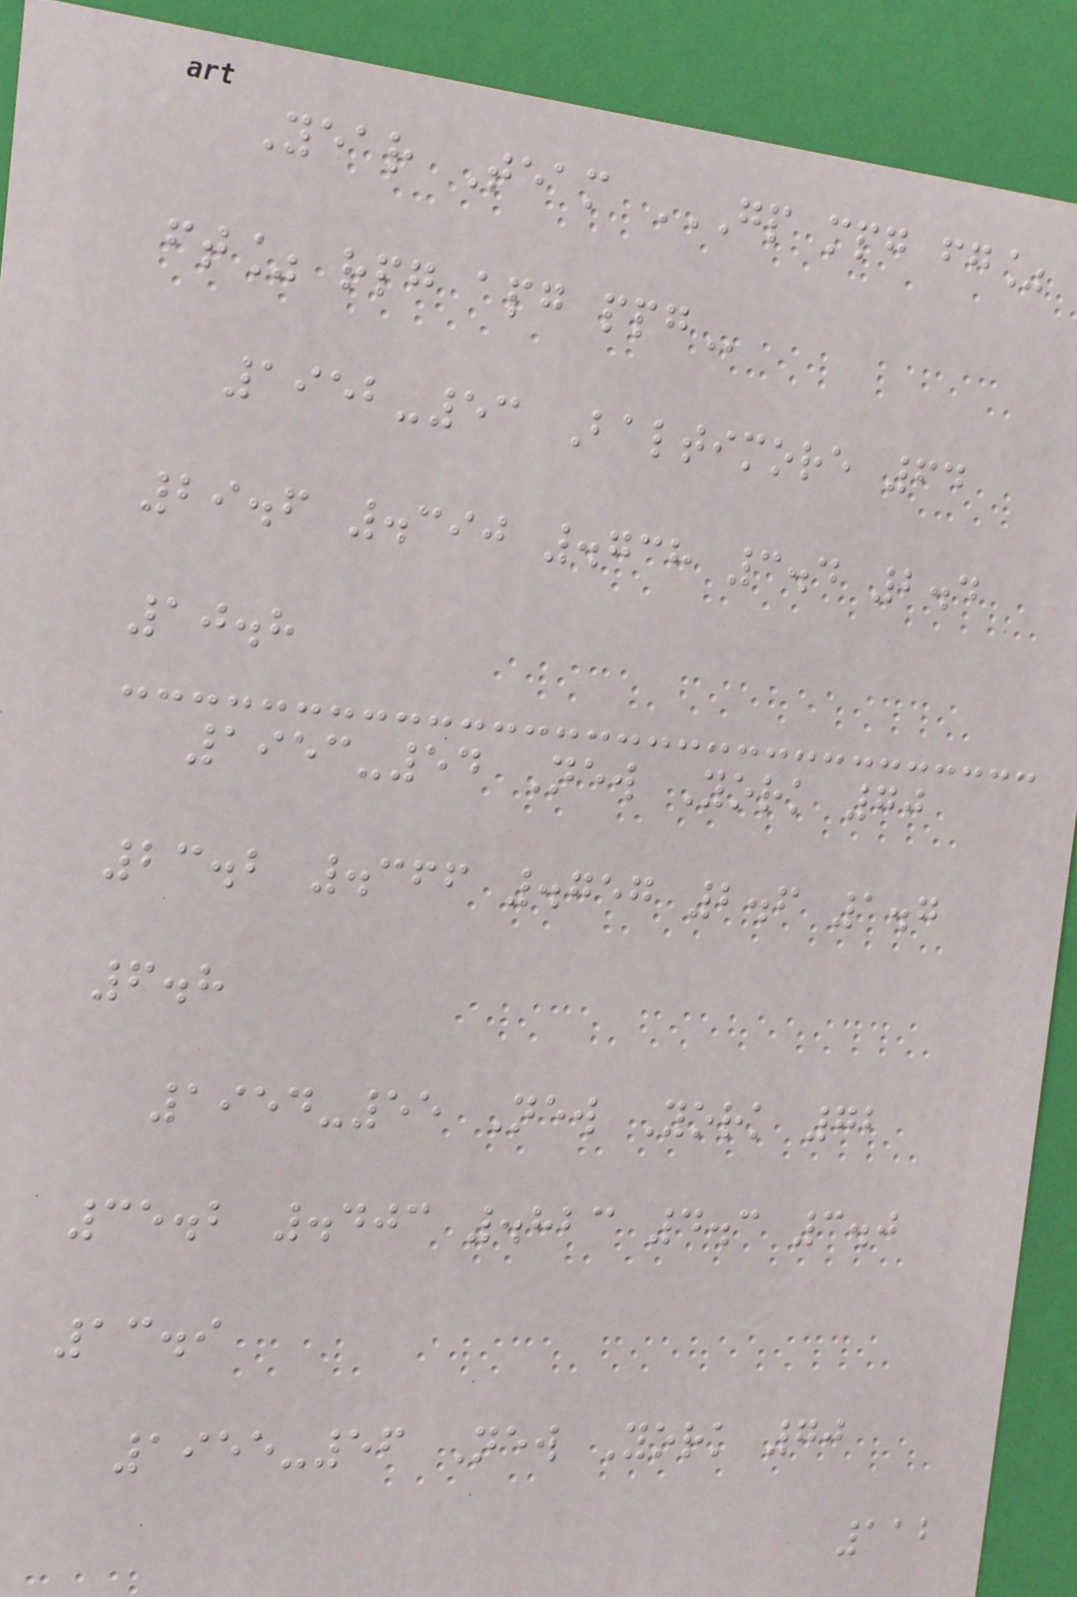Year Team GP MPG FG%
FT% RPG APG PPG
1952-53 Baltimore 64
29.6 .390 .738 3.4 2.4
10.8
1953-54 New York 70
23.2 .366 .757 2.6 1.7
6.8
1954-55 New York 72
35.2 .403 .823 4.3 3.0
13.9
1955-56 New York 70
112
